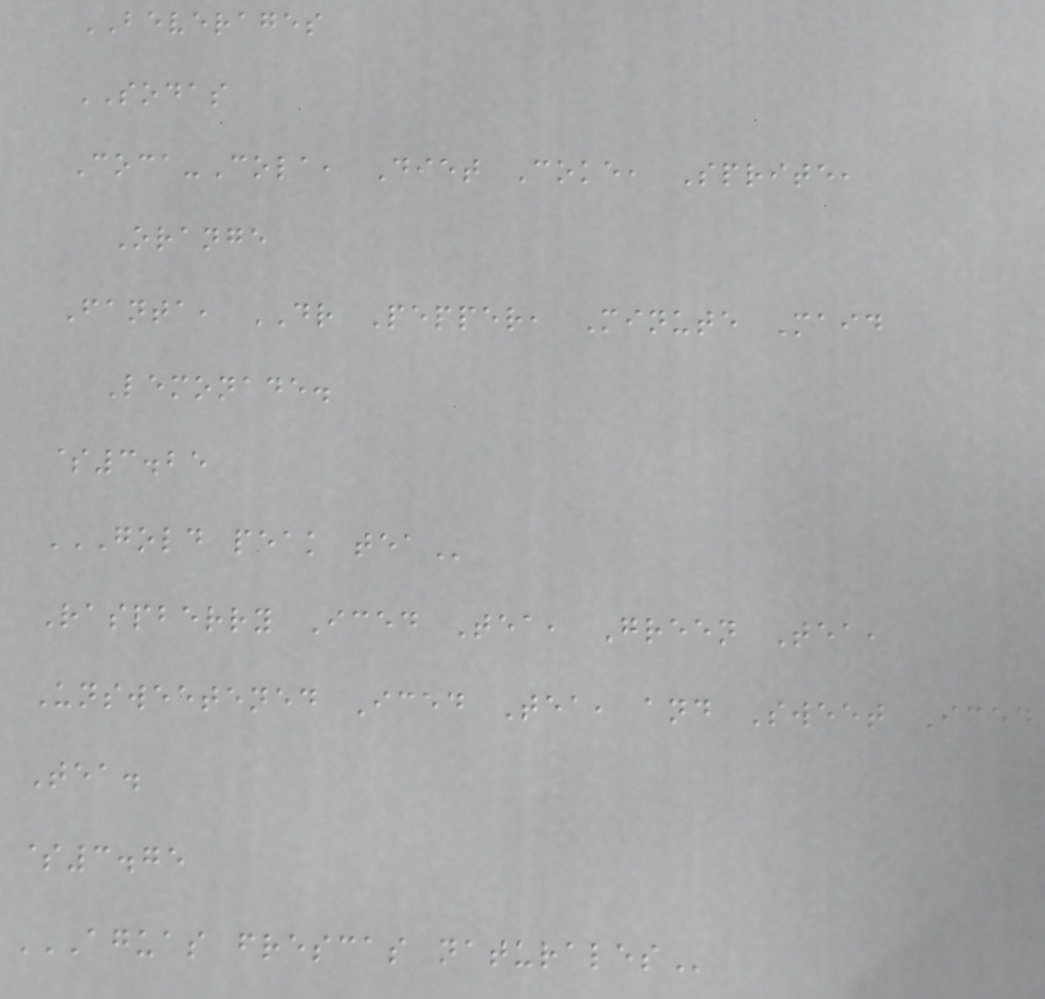BEVERAGES
SODAS
Coca-Cola, Diet Coke, Sprite,
Orange
Fanta, DR Pepper, Minute Maid
Lemonade.
$3.25
GOLD PEAK TEA
Raspberry Iced Tea, Green Tea,
Unsweetened Iced Tea, and Sweet Iced
Tea.
$3.75
AGUAS FRESCAS NATURALES
